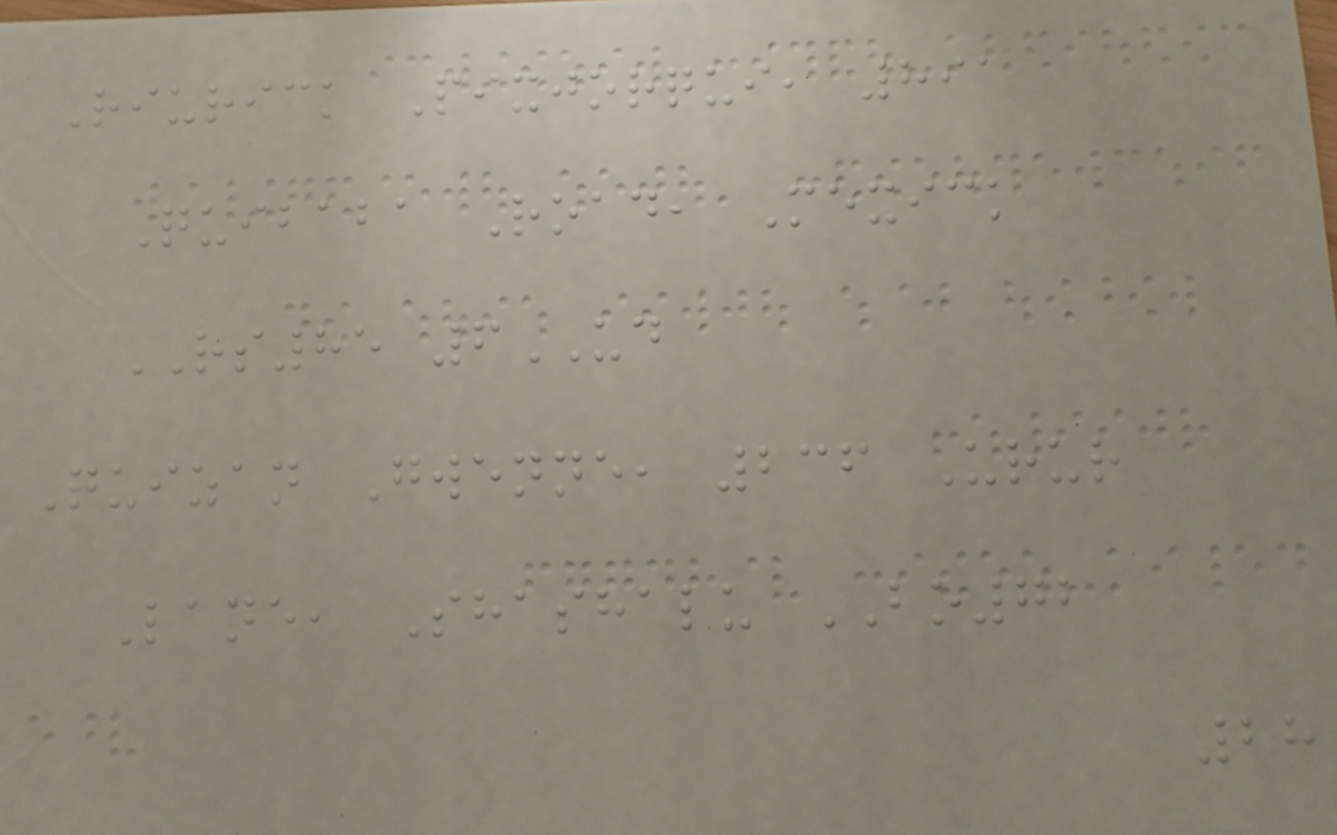Riurick Pixjorqui, 891
Quibaba Road, Mexick
RS85 6UD
Quizan Gwenne, 236 Urur
Lane, Shashalu BO72
28
